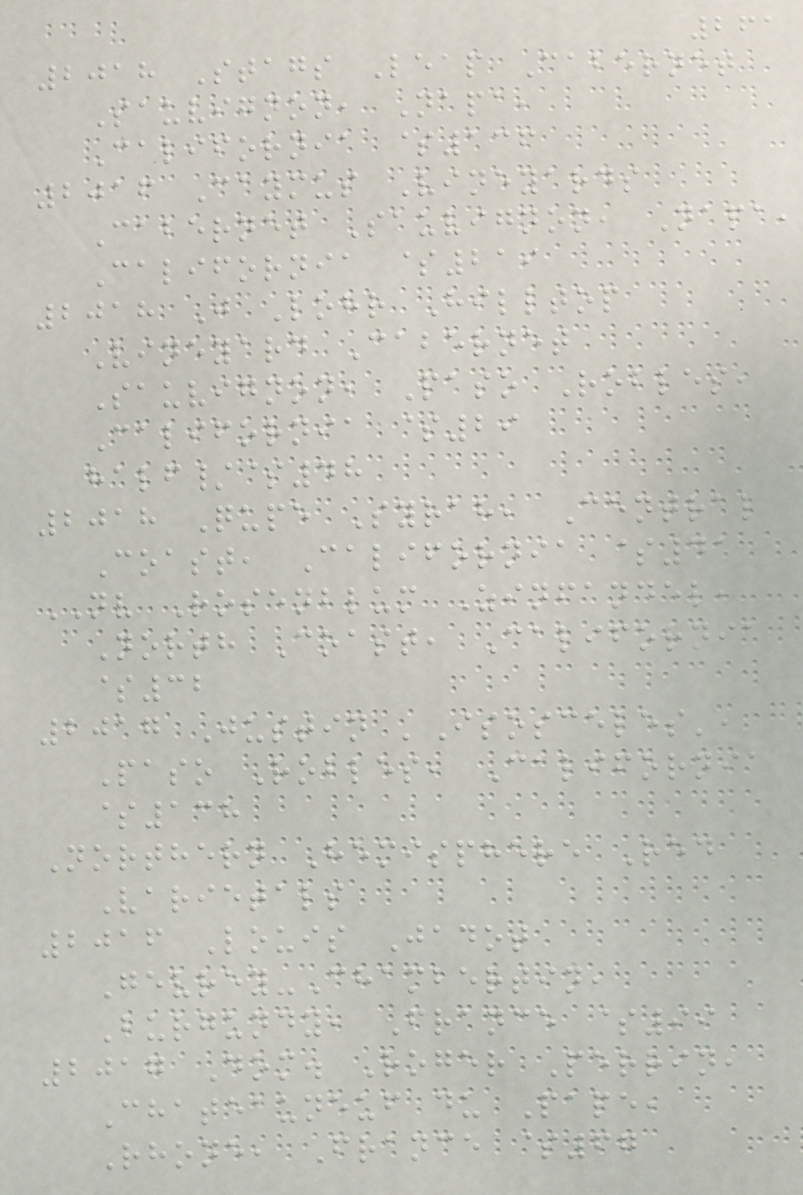261
2018 Stags Leap Cabernet
Sauvignon, Napa,
California $136
2016 Caymus Vineyards
Cabernet Sauvignon, Napa,
California $219
2018 J Lohr Hilltop
Vineyard Cabernet
Sauvignon, Paso Robles,
California $29
half/$48
2018 Qupe Syrah, Central
Coast, California $41
NV Rosenblum Zinfandel,
North Coast, California
$32
2017 Justin 'Isosceles',
Paso Robles, California
$138
Northern Hemisphere Red
Varietals
2016 Louis Jadot
Gevrey-Chambertin,
Burgundy, France $99
2017 Dom. Roger Perrin,
Chateauneuf du Pape,
Rhone, France $67
